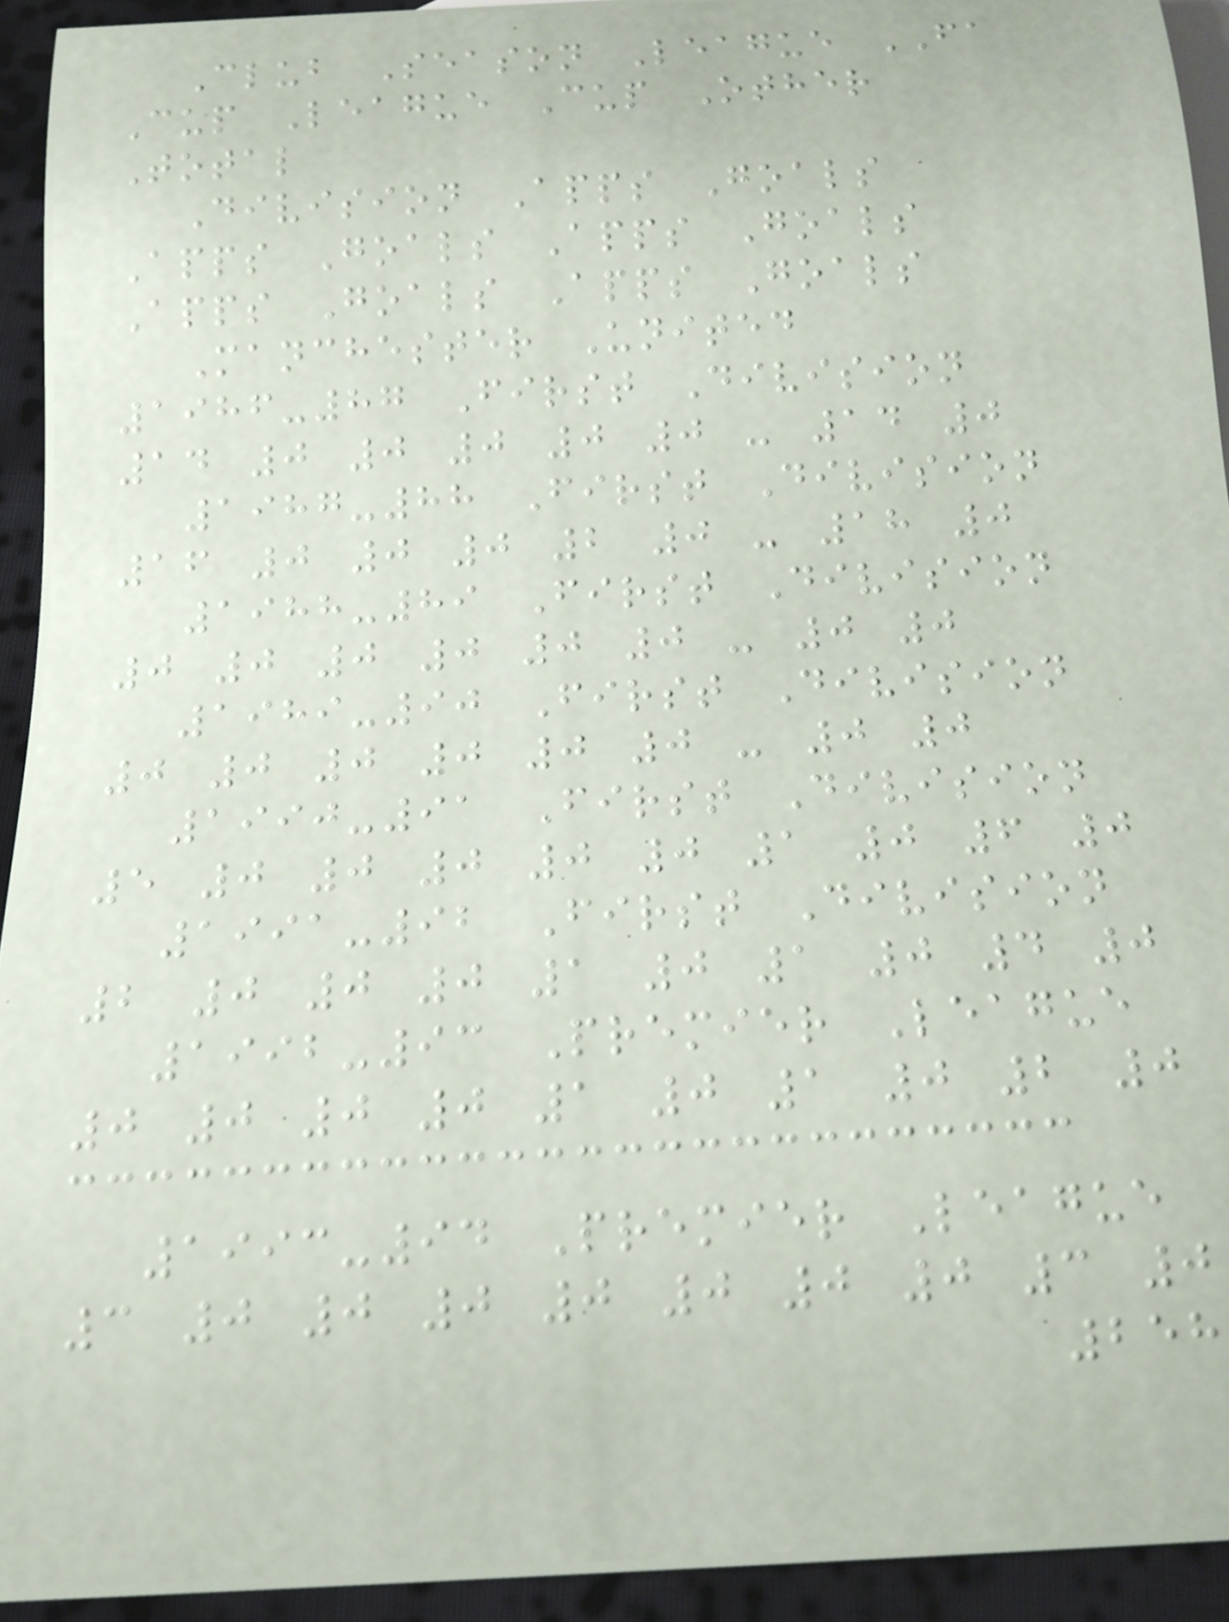Club Season League FA
Cup League Cup Other
Total
Division Apps Goals
Apps Goals Apps Goals
Apps Goals Apps Goals
Manchester United
1986-87 First Division
14 0 0 0 0 0 - 14 0
1987-88 First Division
16 0 0 0 2 0 - 18 0
1988-89 First Division
0 0 0 0 0 0 - 0 0
1989-90 First Division
0 0 0 0 0 0 - 0 0
1990-91 First Division
5 0 0 0 0 0 1 0 6 0
1991-92 First Division
2 0 0 0 1 0 1 0 4 0
1992-93 Premier League
0 0 0 0 1 0 1 0 2 0
1993-94 Premier League
3 0 0 0 0 0 0 0 3 0
258
